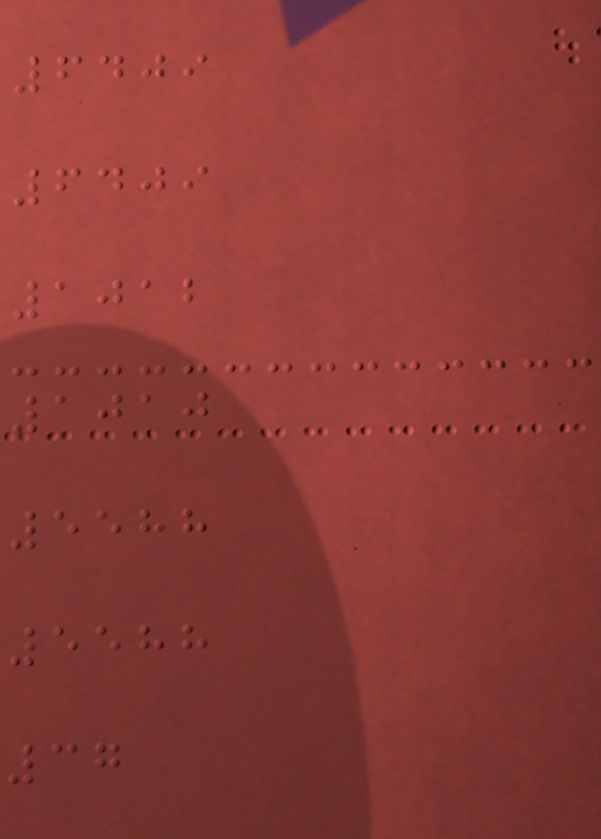6409
6409
1012
1010
5588
5588
37
